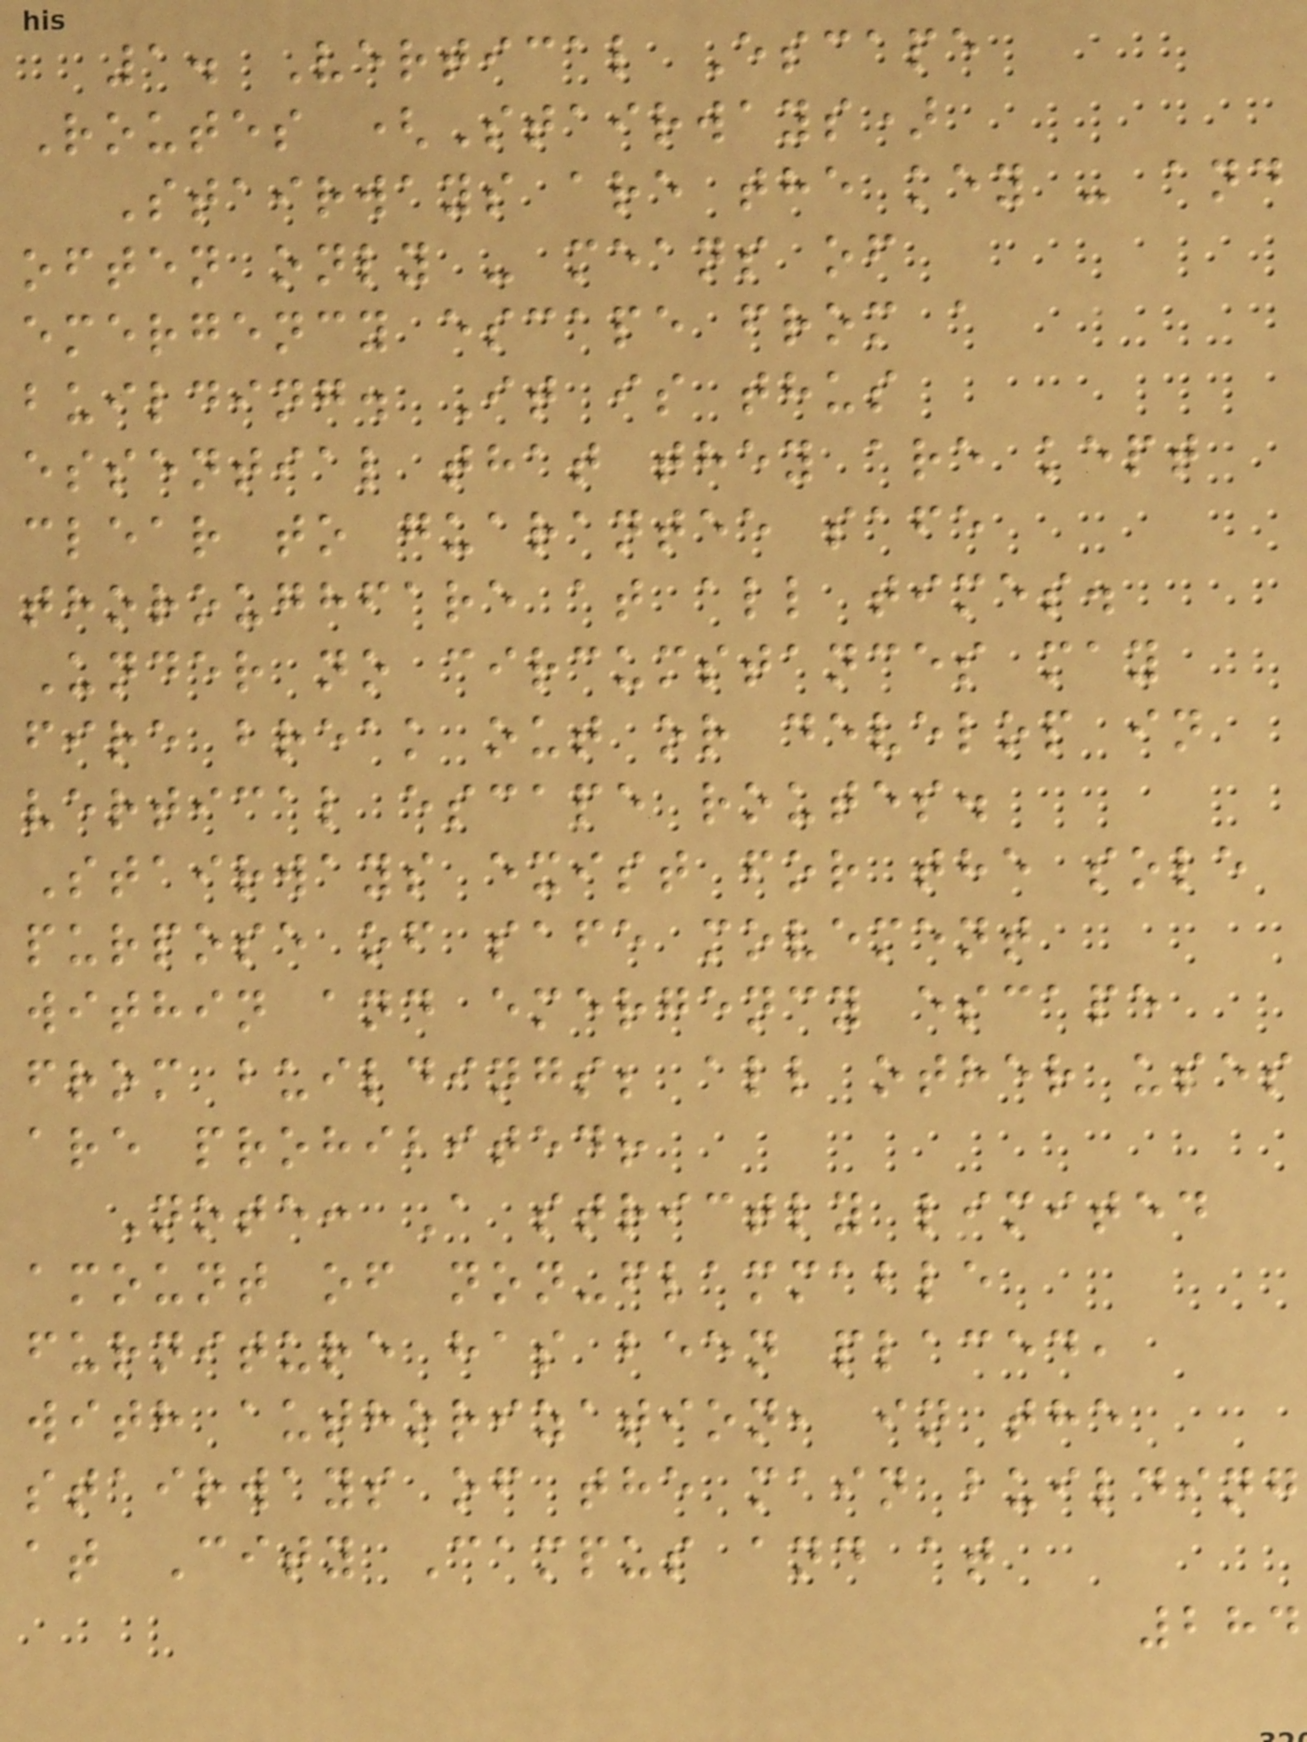1. Vertical Escape
Routes (Stairways)
Stairways are the key - and
often only - means of
emergency escape from a
building. It is thus
essential that they are kept
clear to guarantee safe
thoroughfare at all times.
Under no circumstances may
fire break out or develop in
vertical escape routes.
Stairways exist for the sole
purpose of safe movement
within and emergency escape
from buildings; all other uses
are prohibited!
Note: A strictly limited
amount of non-flammable
furniture has been placed,
with authorization, in the
stairways of the main building
at City Campus and at
284
